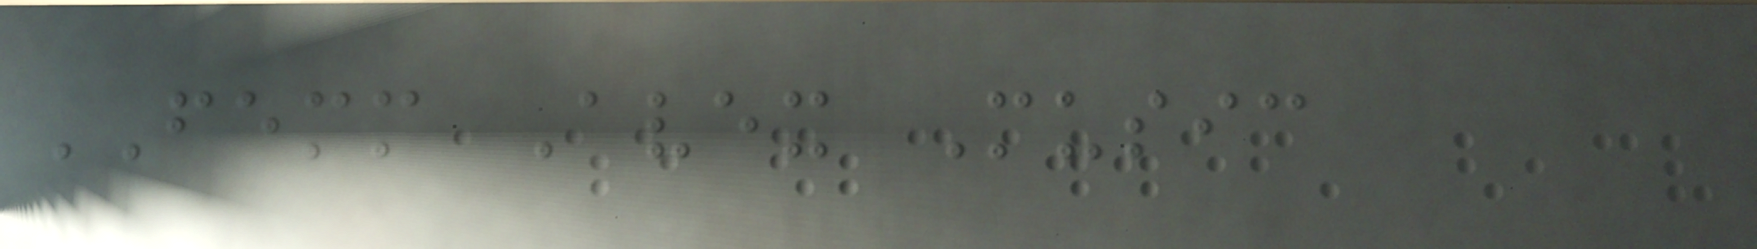FEMM Avex Music
